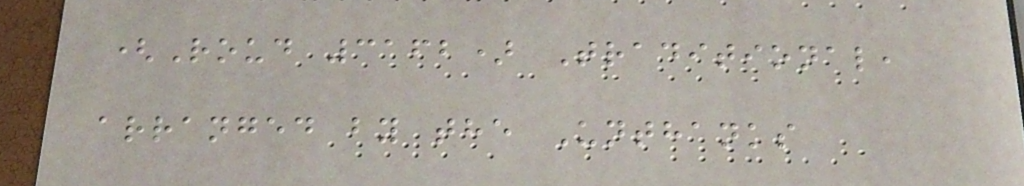(Roud 3162) Traditional,
arranged by the Unthanks
